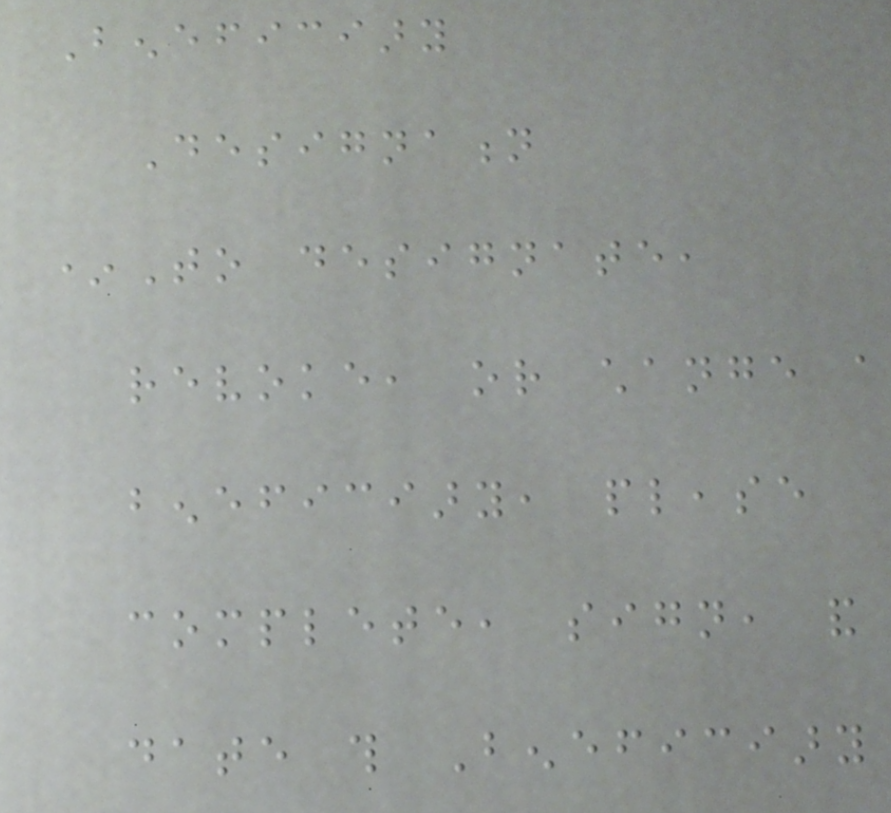Beneficiary
Designation
*To designate,
revoke, or change a
beneficiary, please
complete, sign, and
date this Beneficiary
